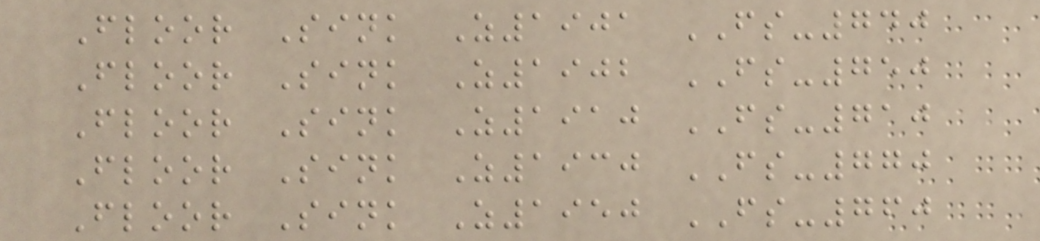Floor Sink Z1901 FS-740
Floor Sink Z1902 FS-750
Floor Sink Z1910 FS-710
Floor Sink Z1930 FS-770
Floor Sink Z1950 FS-760
